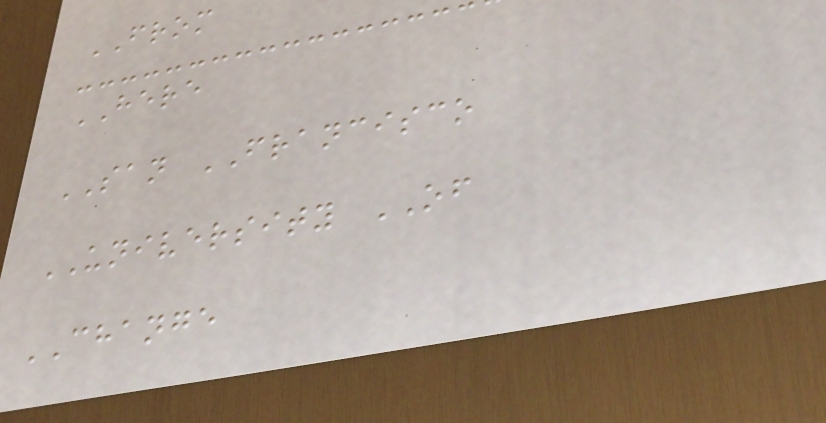FROM
HERE
SAN FRANCISCO
UNIVERSITY OF
CHANGE
